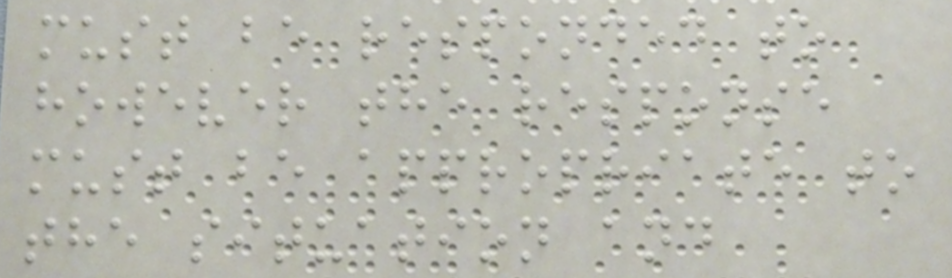must be responded to
however the response
must be appropriate to
the situation and
